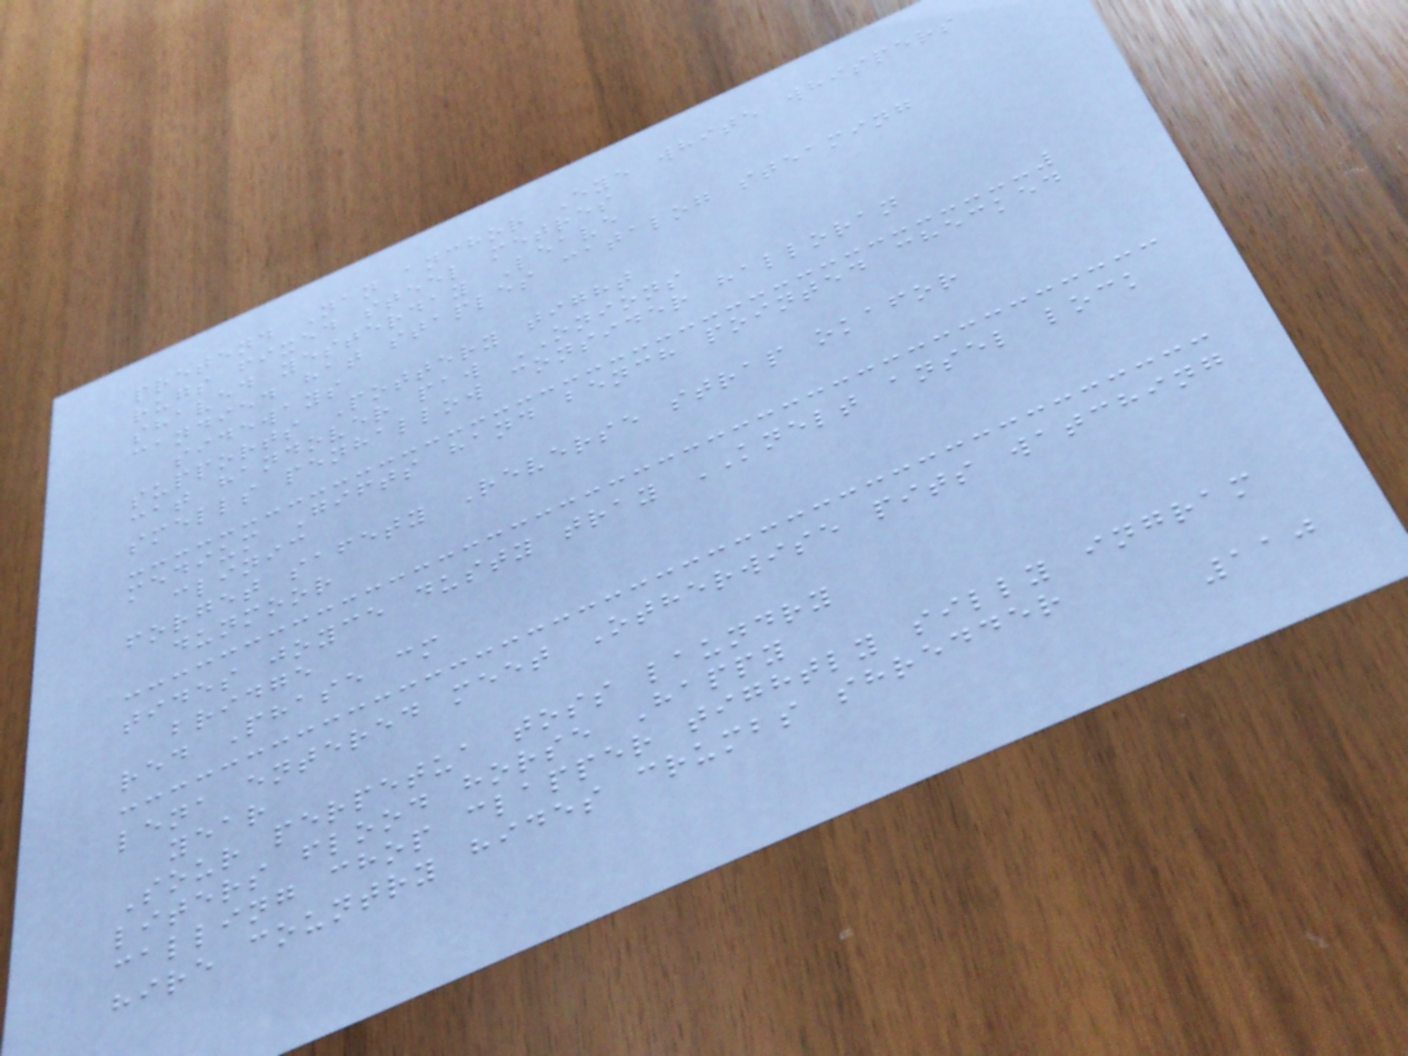pretend Nan anchor Eye white whispers
rugs fixed steel metres
shaved yesterday Leave
candied hat staples catalog steaming
sideways
supports Pottery tight
cat handover paw ONIONS
smells penhallow consider halloran
medium Gifts hand bench pointed checked
clinic
forget safety Reverse strap okafor
dunmoor
tides joyce dusty tray KNELT ansel lock
bridge
red Phase cm
lena entered meet Otherwise pits watching
year
Sour perpetua toss laundry
liters flood horse Happy
calling chop clapper tightly silly ingram
hire country hides crumbs shredder
110
